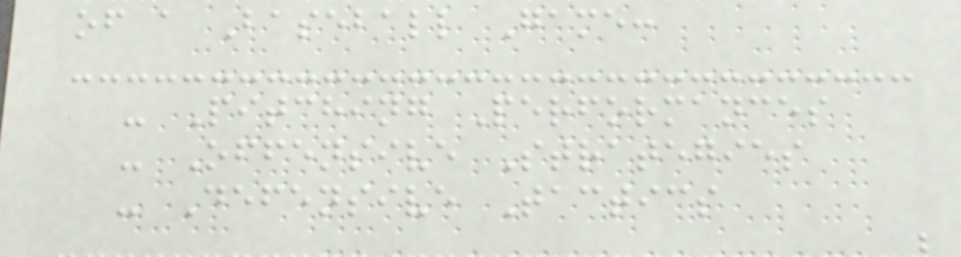of a Baseball Game:
- Pitching Performances
- Offensive Strategies
- Defensive Tactics
